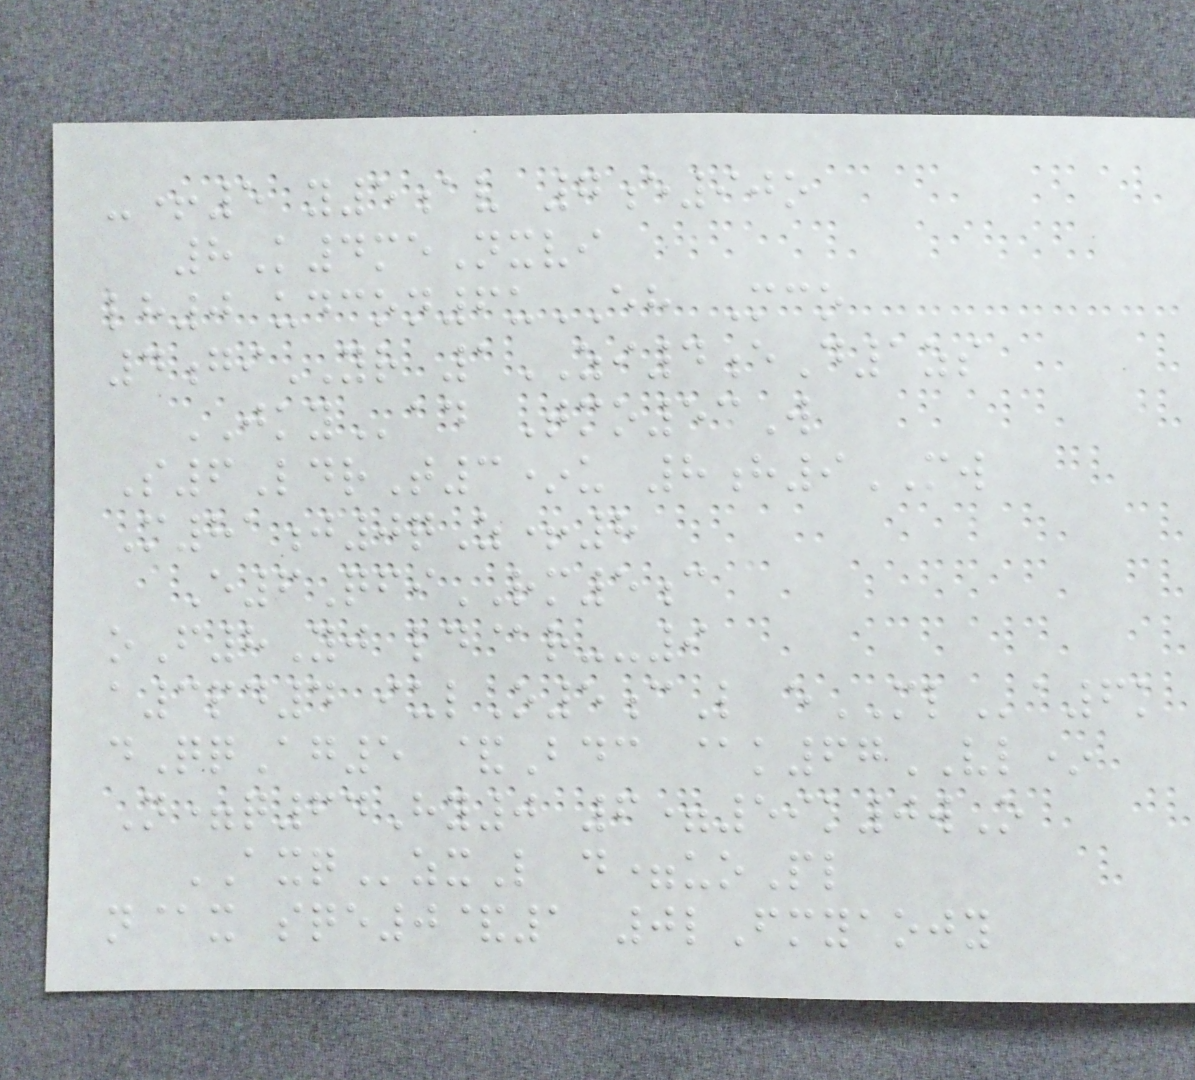-+5 y5av 7e90o
8K4meNxvi
lh0 udcon6uEH Mco
4giYR 1ZI4eD1zs
JKYad Tmo53W
S6LdrT3*u 8h9MW
M81j0qZ+8
E6QfiRM5c
oF8Yj ld@r--9
a3pd4 iulO5cL eMLa6k
dQqAg5 &Bdc @k67VL*
N=q64Hy0 6=59k0wO
AXQzxL d=uoPl
n@x sqe0&1 0lFmyaojy
